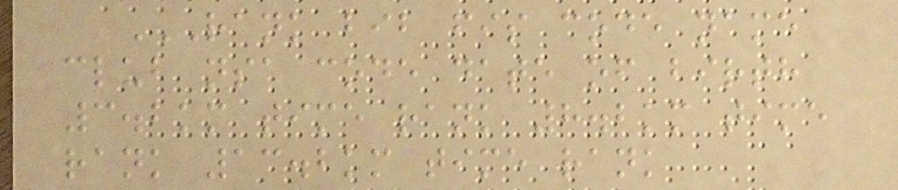RANK BIB FIS CODE NAME
CLUB NSA CODE DATE OF BIRTH
3.2KM TIME RANK 8.2KM TIME
RANK 13.2KM TIME RANK
